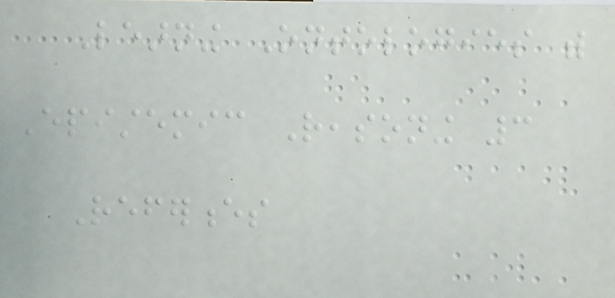Learning Ontologies with
Epistemic Reasoning 3
References
